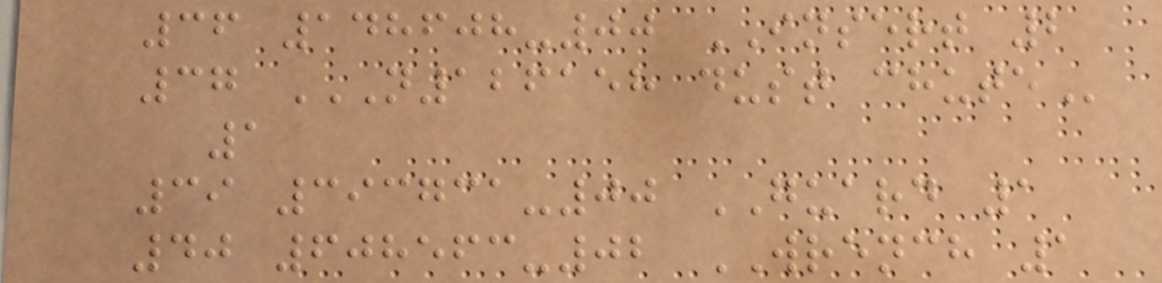36 148608-00 INSERT 2
37 N126158 DUST CHUTE
1
39 393731-00 GUARD 1
40 608563-02 WRENCH 1
